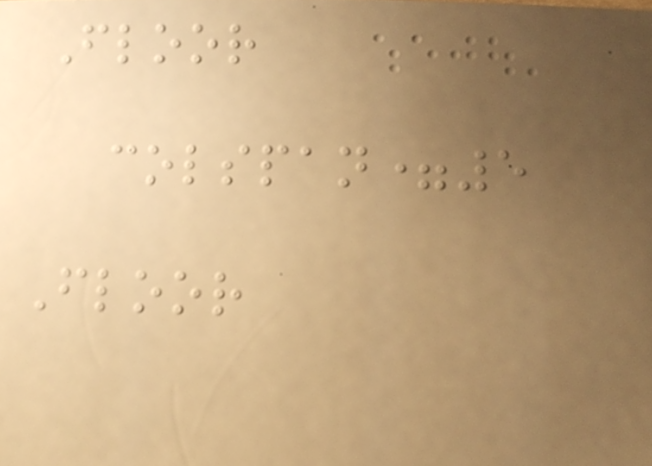Floor
colspan=5
Floor
